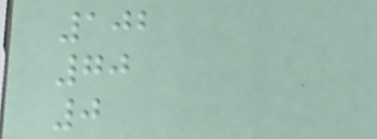102
70
0
